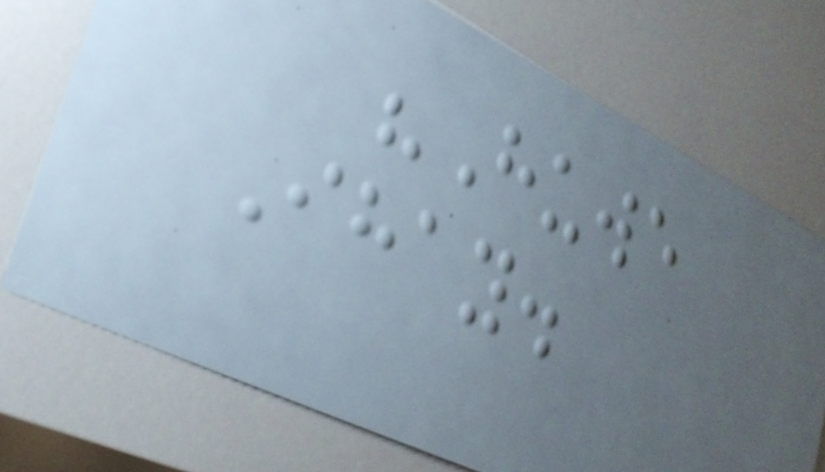"Huwe
Ihay.
